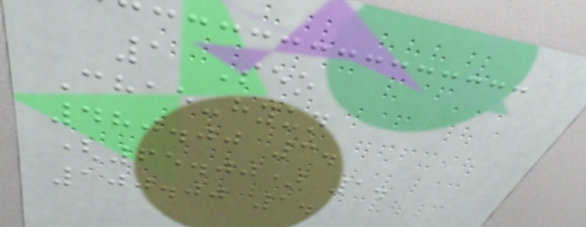1 Seo
Chae-hyun
480.00 3.
(65.00) 1.
100.00 1.
